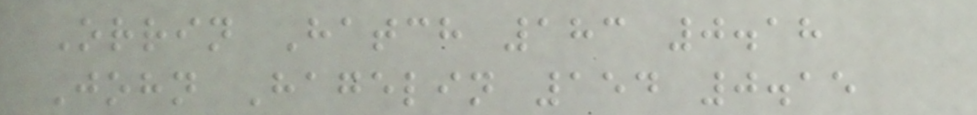Orrin Hatch 183 0.18
John Hagelin 154 0.15
